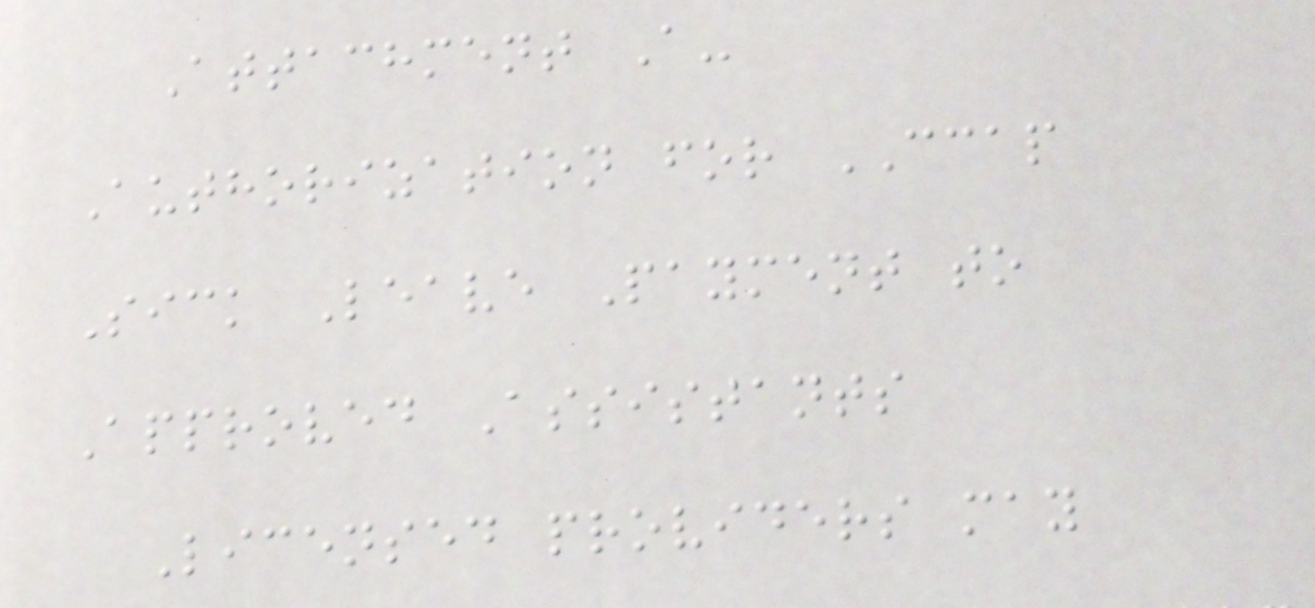Attachment A-
Authorization for CCAP
Sick Leave Payment to
Approved Assistants
Licensed providers may
